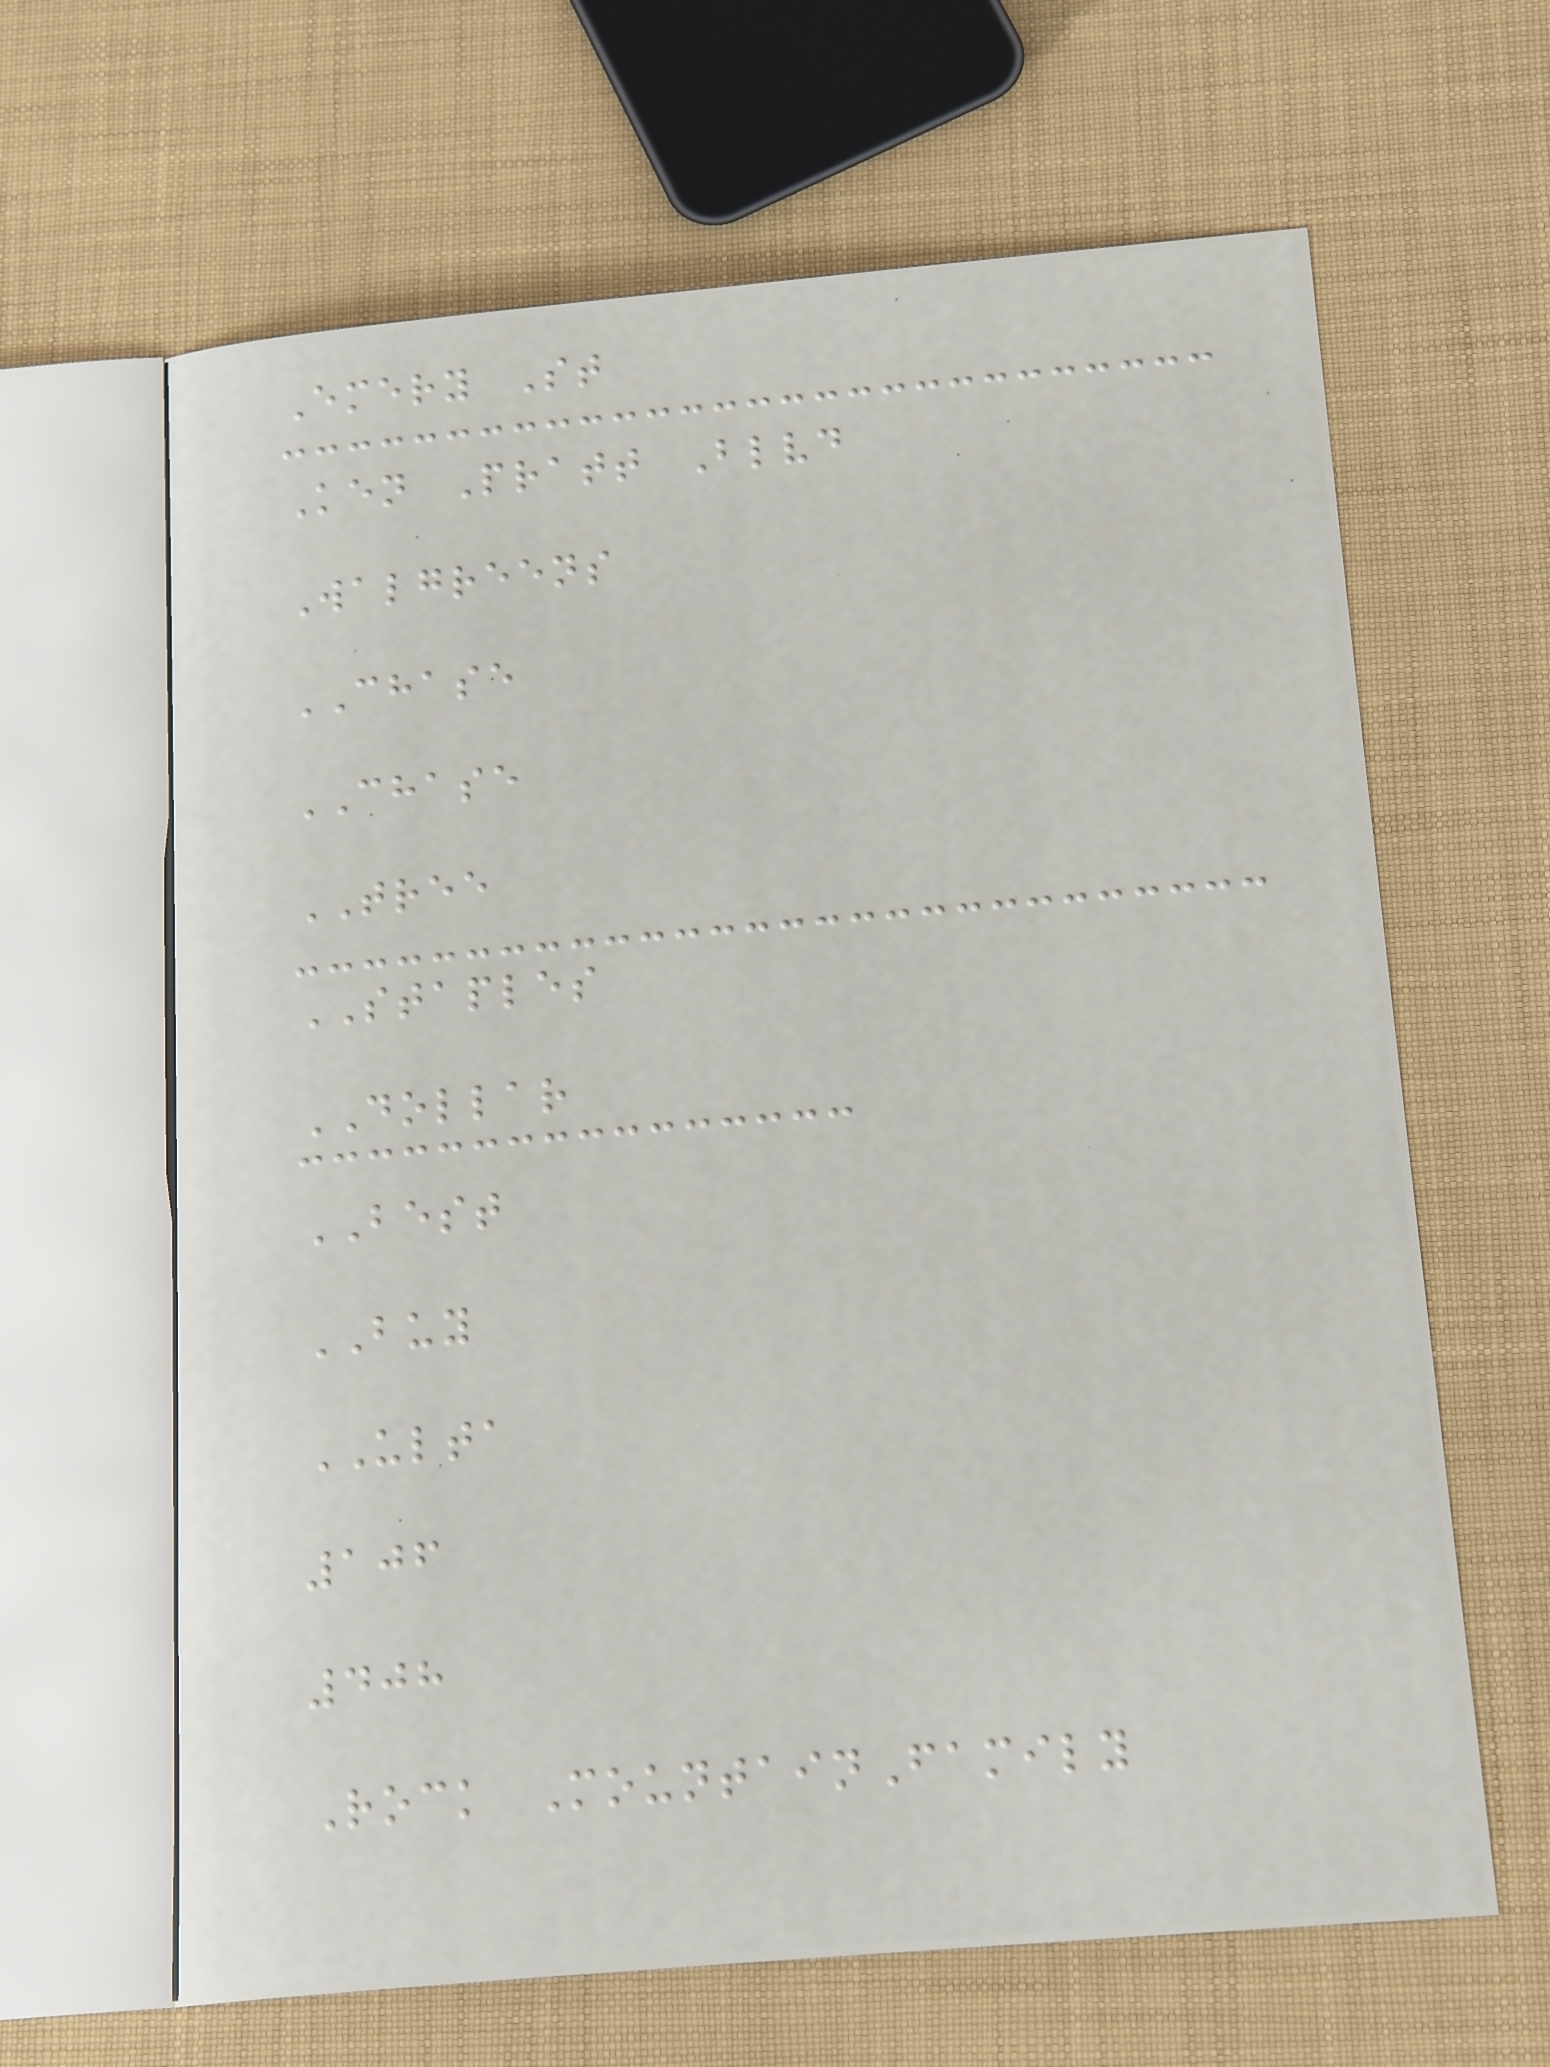Emery St
Ken Pratt Blvd
Walgreens
CHASE
CHASE
TREE
STAPLES
DOLLAR
BEST
BUY
ULTA
106
408
Rock MountainFamily
